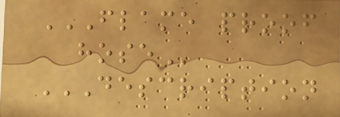FLAME PROOF
HOSE
DESCRIPTION
